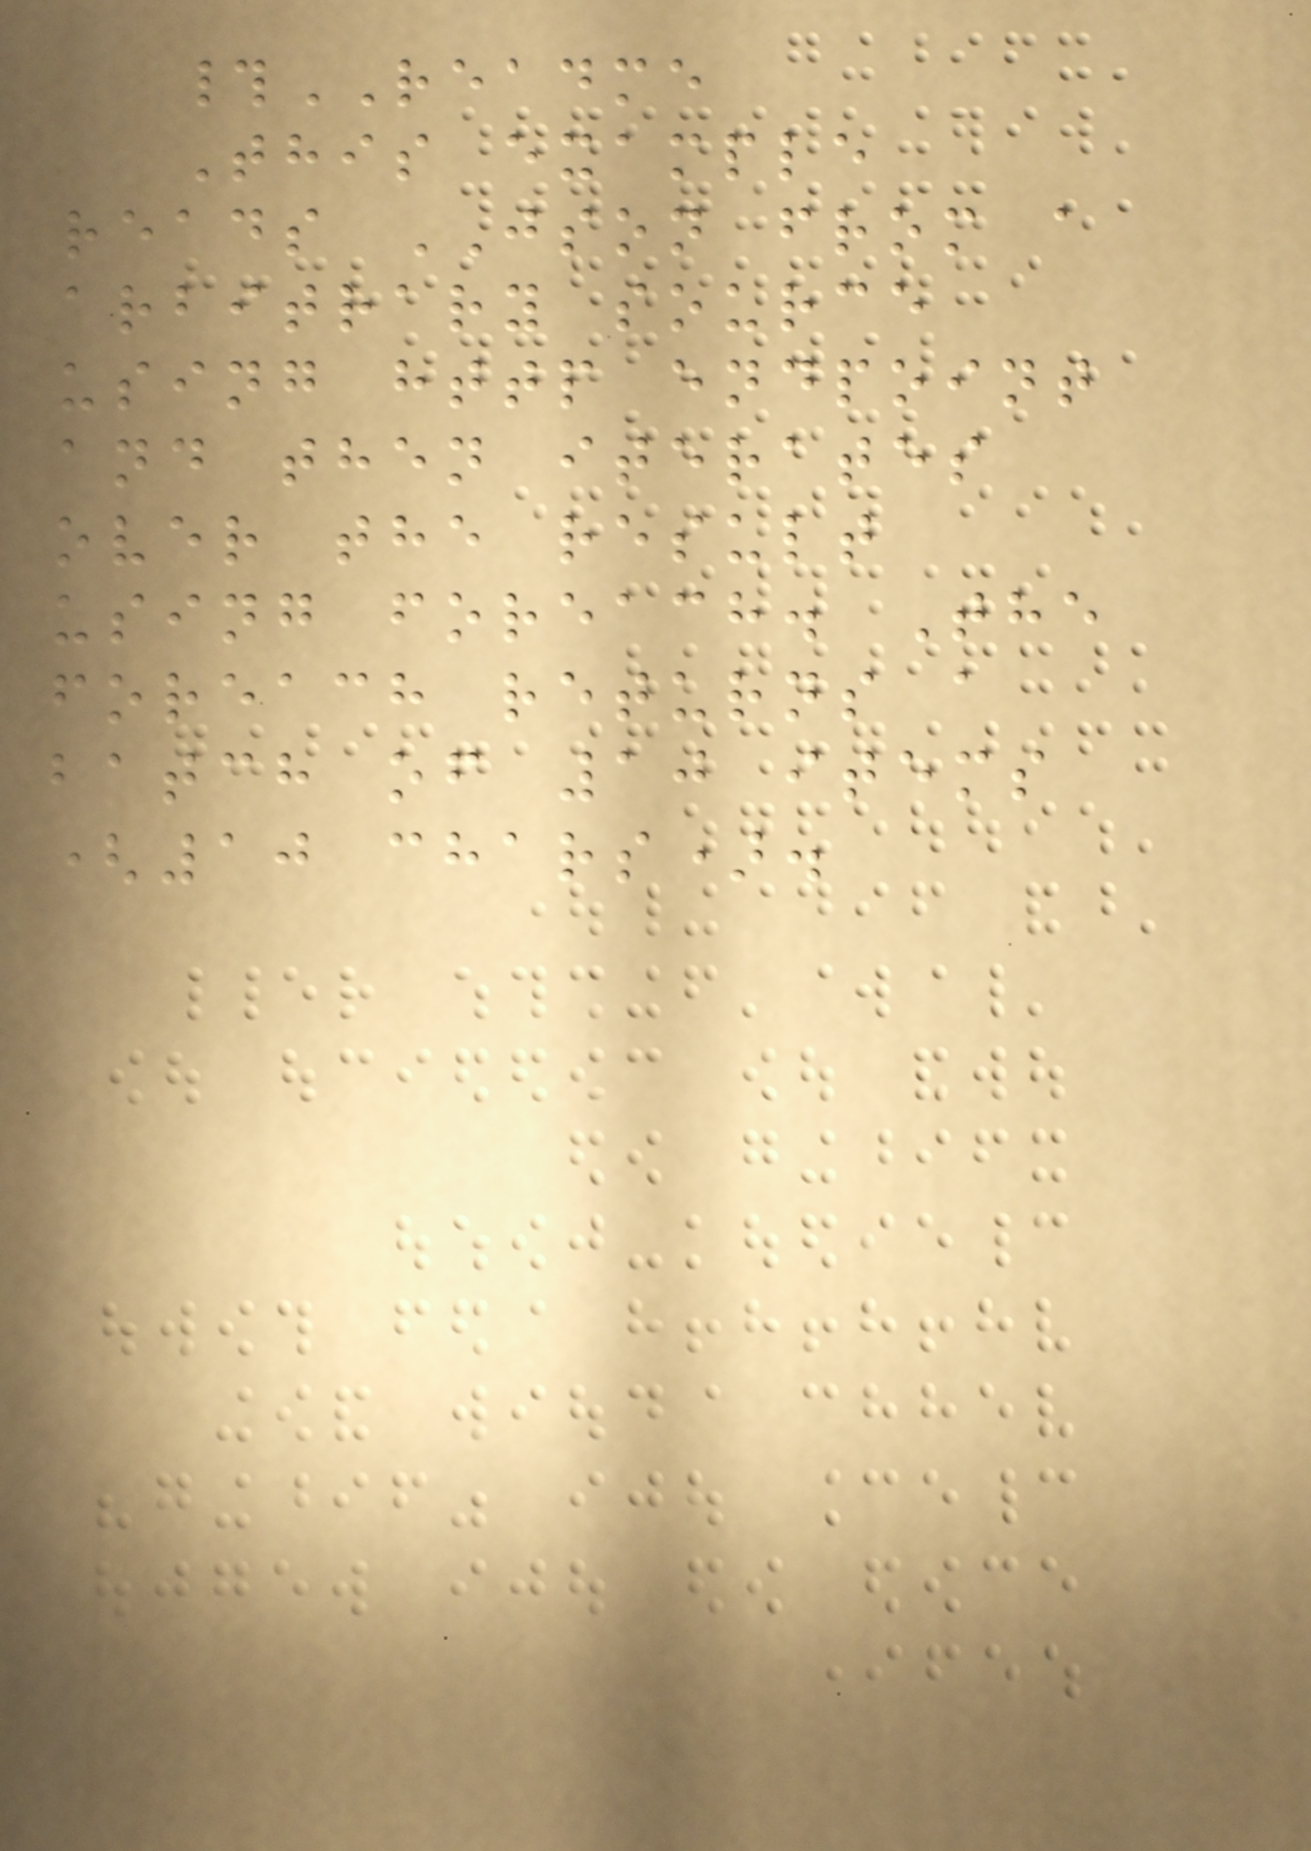#README
This example
reads JSON from a
arbitrary source
using http endpoint
and then iterates
over the result
using foreach. The
foreach returns a
batch of 10 items
(10 chars).
